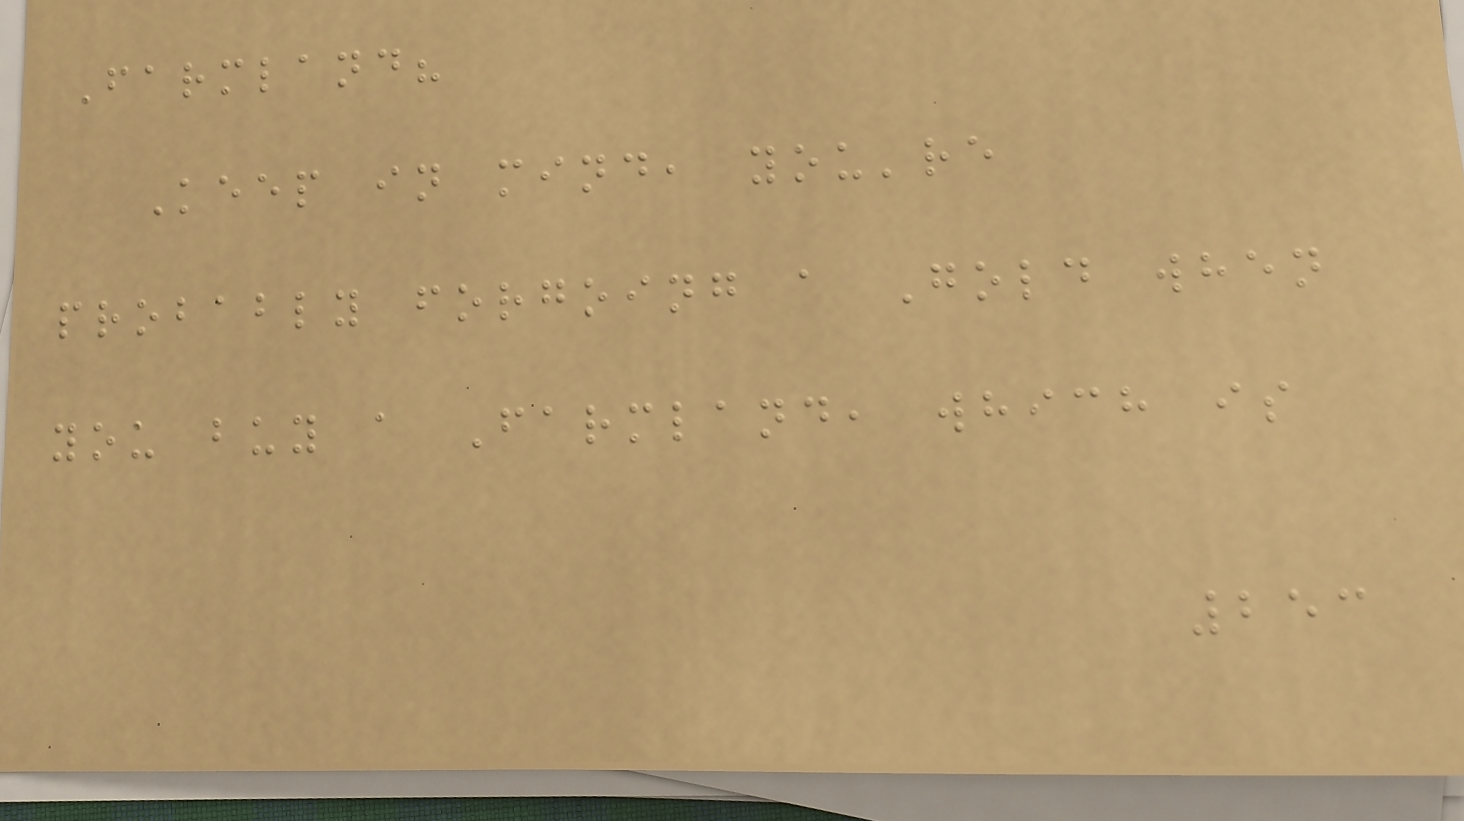Farmland?
Keep in mind, you're
probably forgoing a Gold when
you buy a Farmland, which is
253
